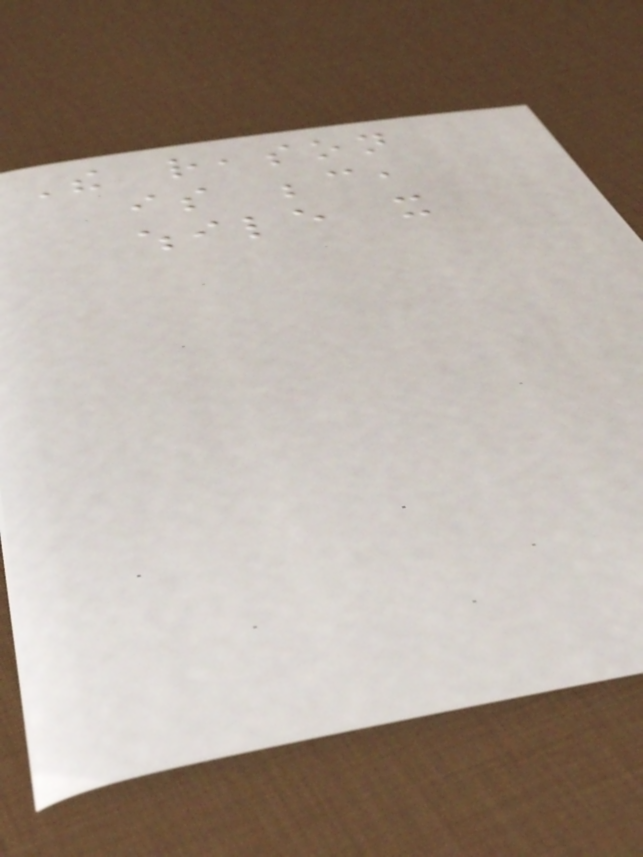The reason
is because,
while it
